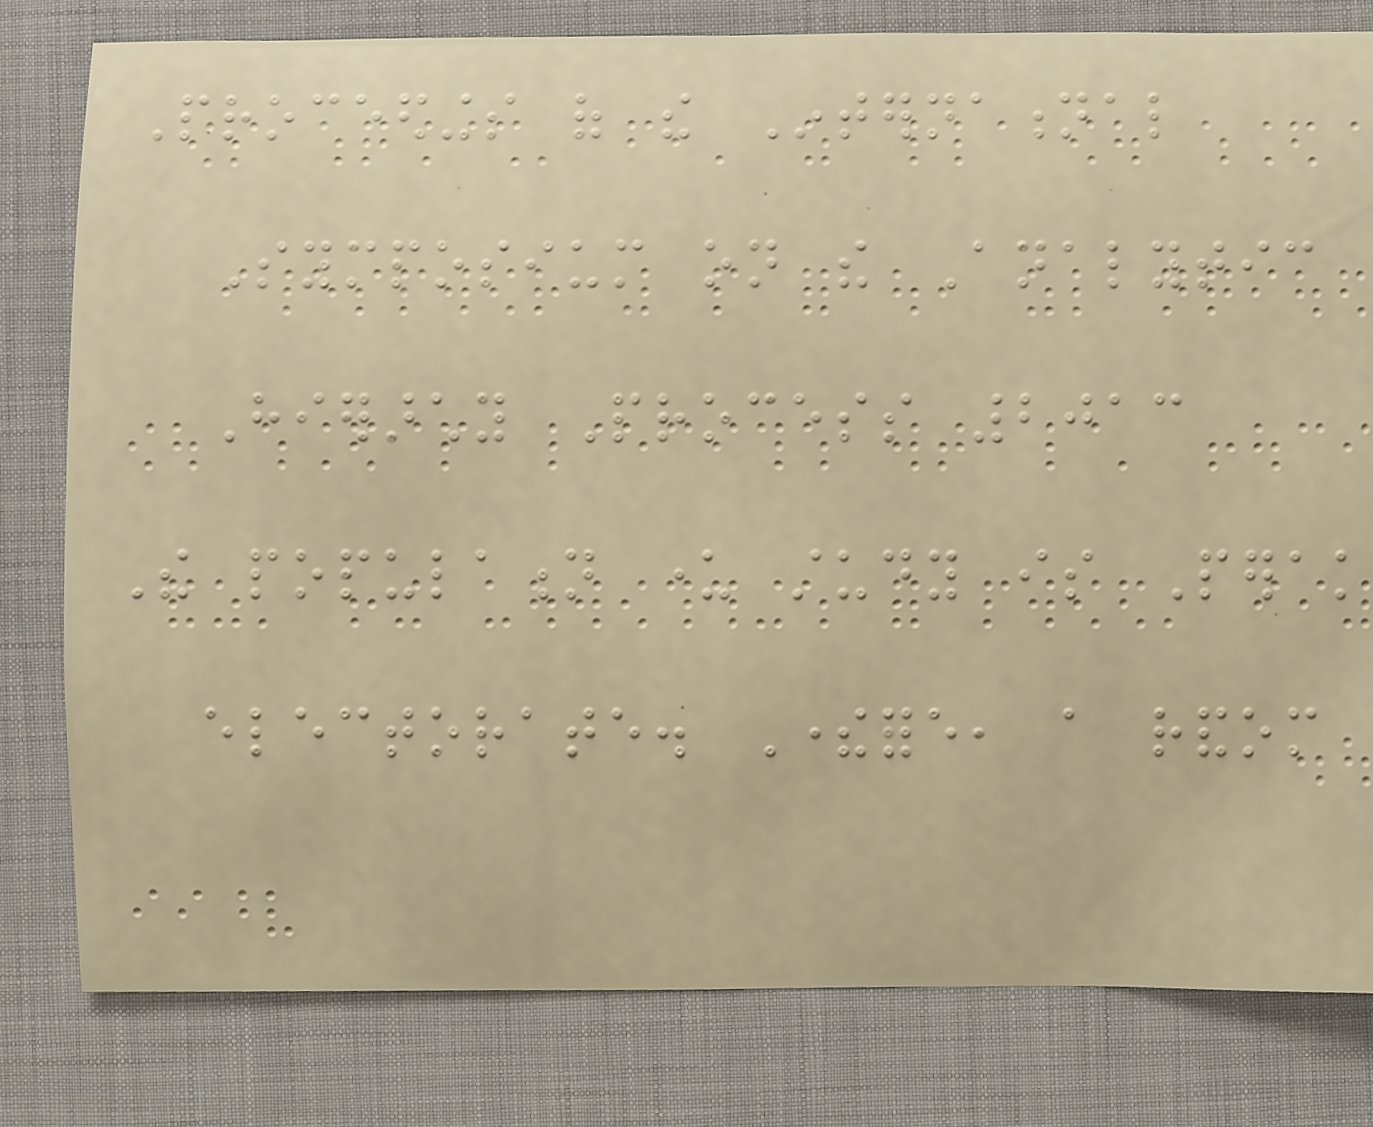Proceedings of the International
Symposium on the Analytic
Hierarchy Process 2013
The population under study is Perak
electorate. Therefore, a random
